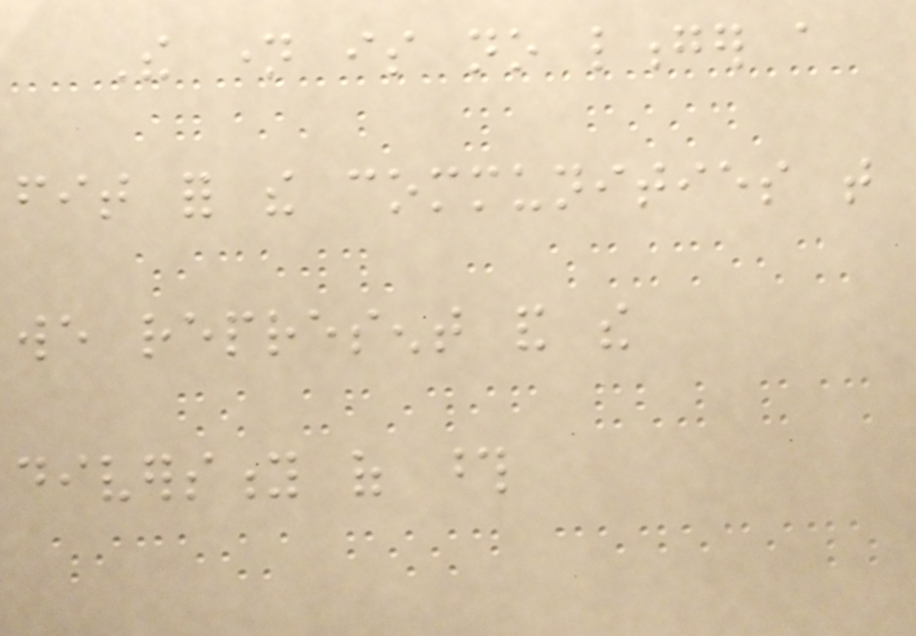The name is no longer a
fit for the communities that
we represent and the
diversity of those
